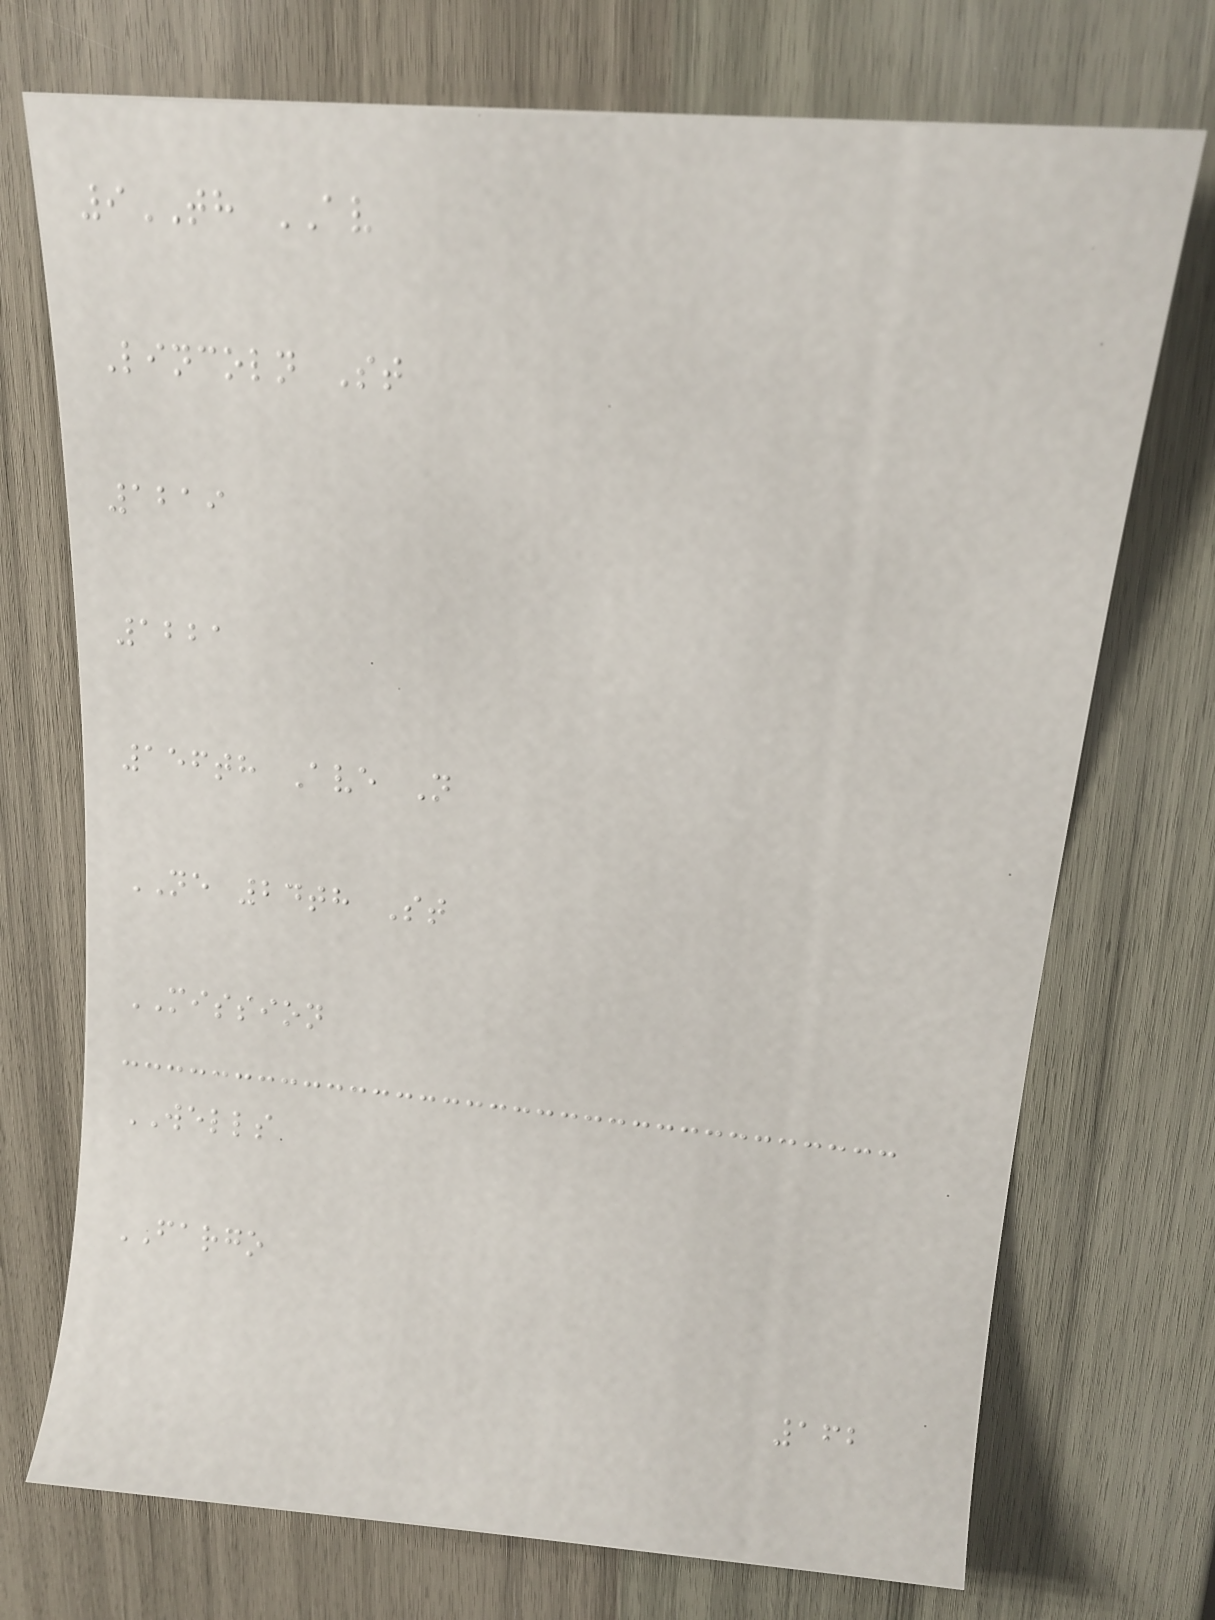9TH AV
Lincoln St
1219
1221
156th Ave N
NE 24th St
MISSION
WELLS
FARGO
162
